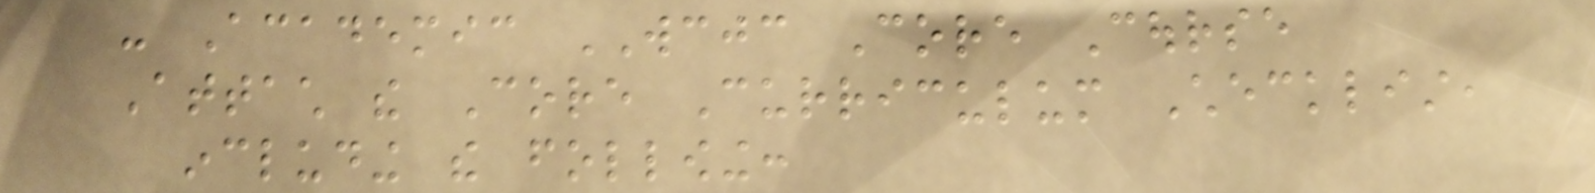- Academic WCJC Core Course
Attach the Core Curriculum Checklist,
including the following:
